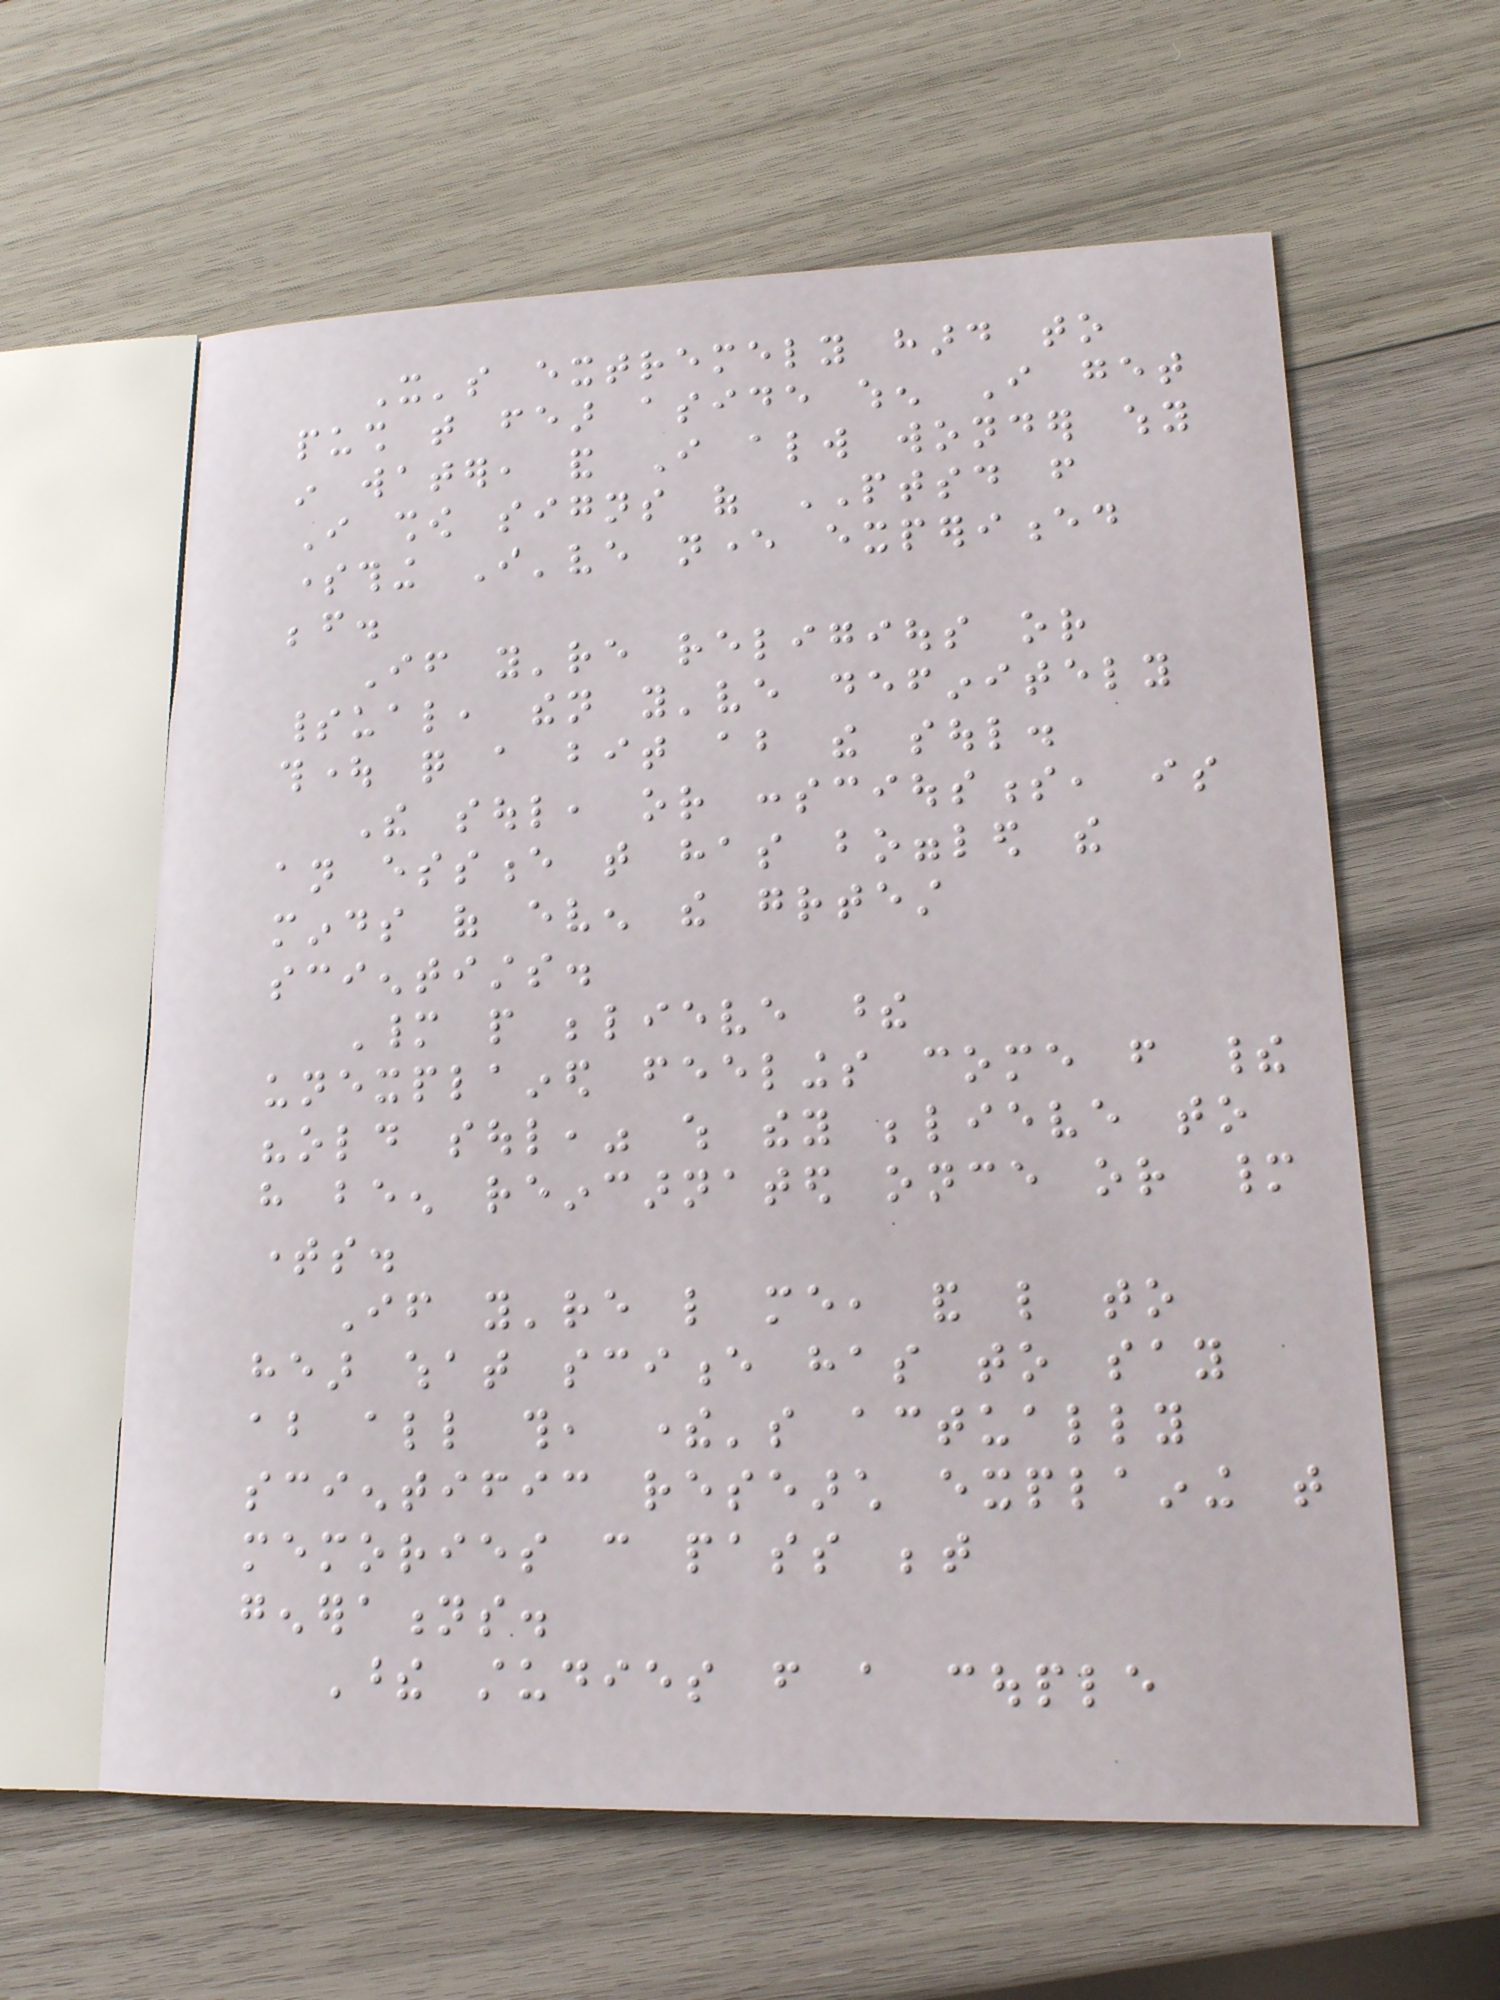It's extremely hard to
push that fear aside when I get
in water, and I always wonder why
I show signs of PTSD from
something I've never experienced
before.
If you're religious or
spiritual, then you've definitely
thought quite a bit about the soul.
The soul, or consciousness, is
an essence that has boggled the
minds of even the greatest
scientists.
Many people believe these
unexplained feelings come from their
"old soul," which they believe to
have been reincarnated once or many
times.
If you're like me, and like to
hear what science has to say
about all this, there's actually
scientific research explaining that
memories can pass between
generations.
These studies from a couple
